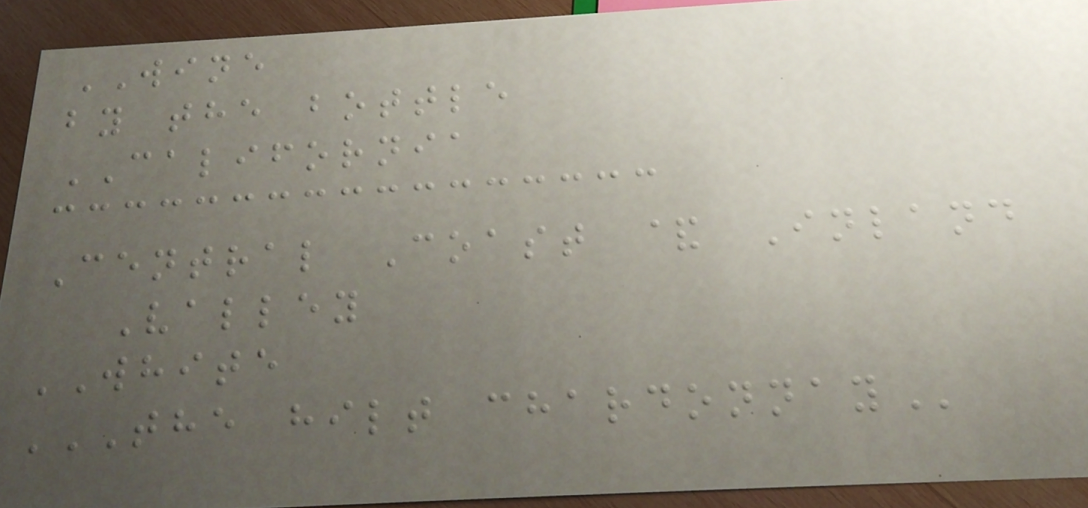WINE
by the bottle
CALIFORNIA
Central Coast & Inland
Valley
WHITE
THE HILT CHARDONNAY
